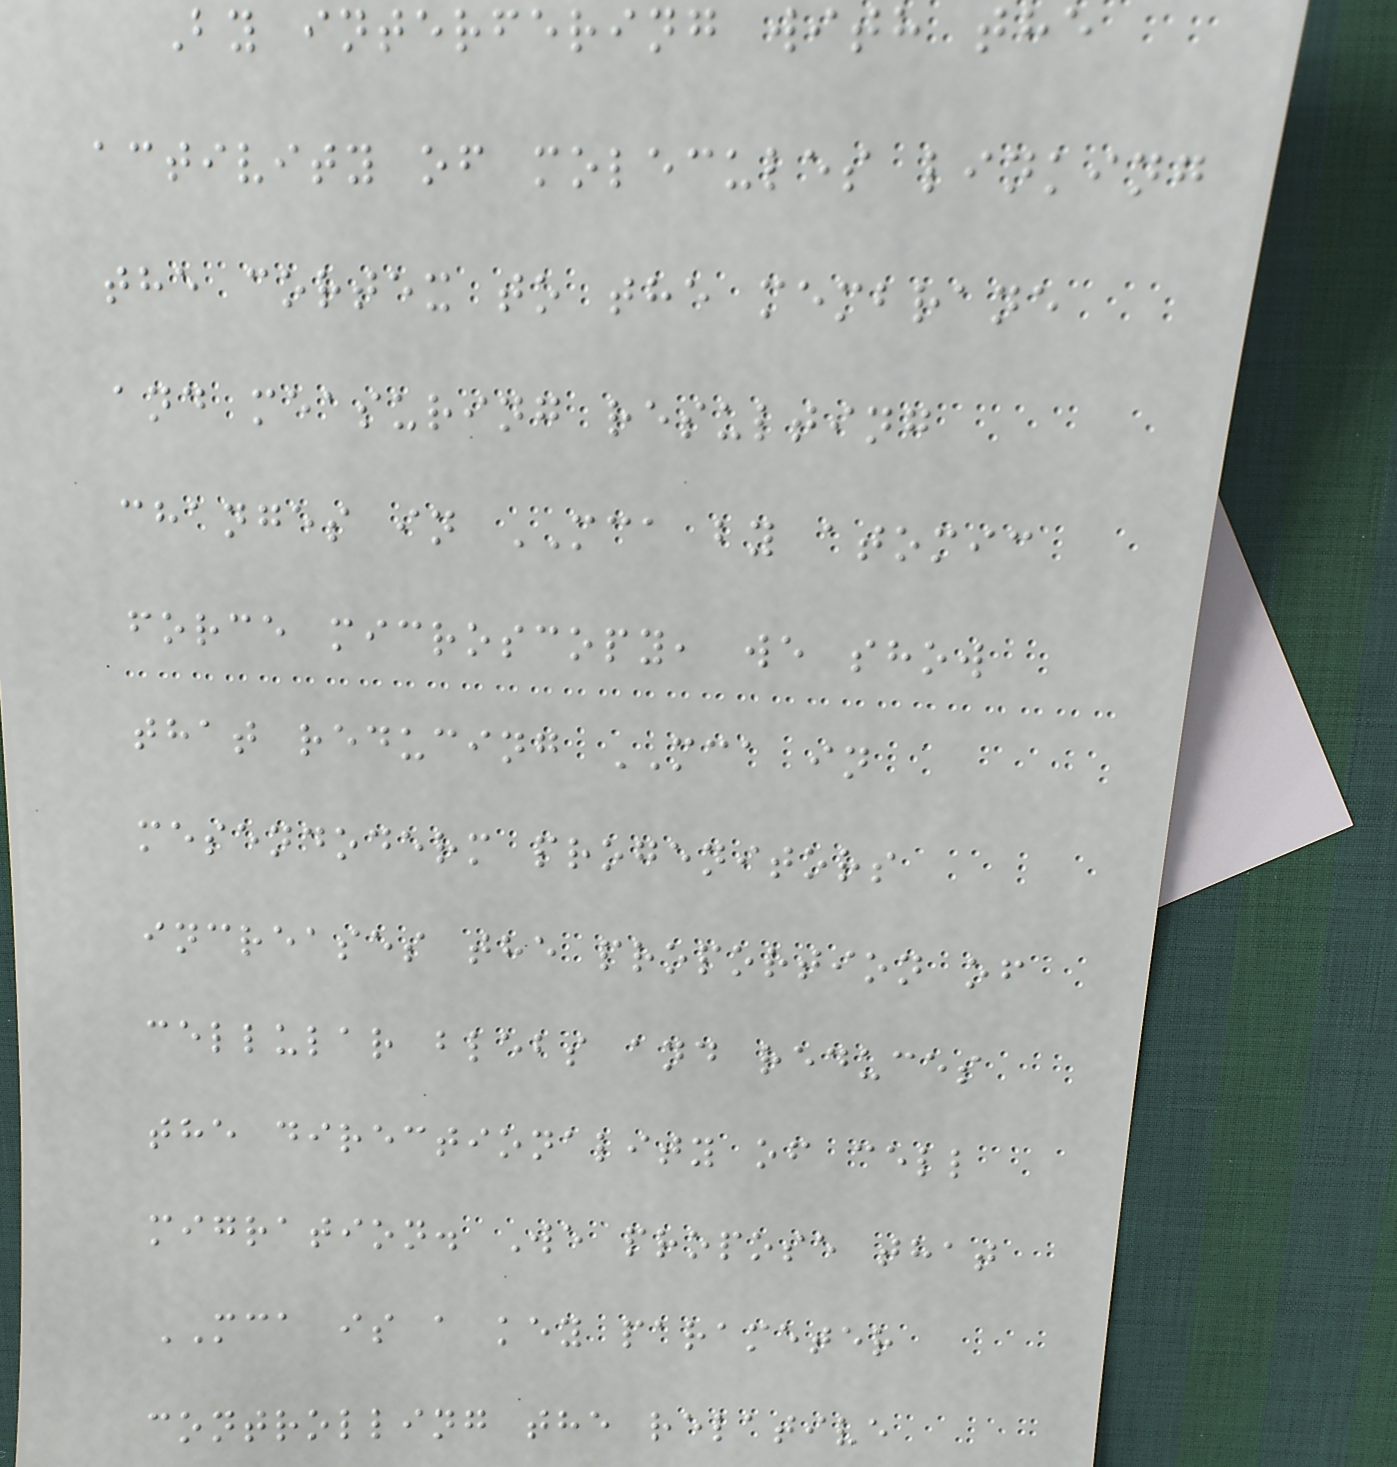By interfering with the
activity of molecules linking
the cortex to the membrane
and measuring resulting
changes in MCA by atomic
force microscopy, we show
that reducing MCA in
mesendoderm progenitors
increases the proportion of
cellular blebs and reduces
the directionality of cell
migration. We propose that
MCA is a key parameter
controlling the relative
